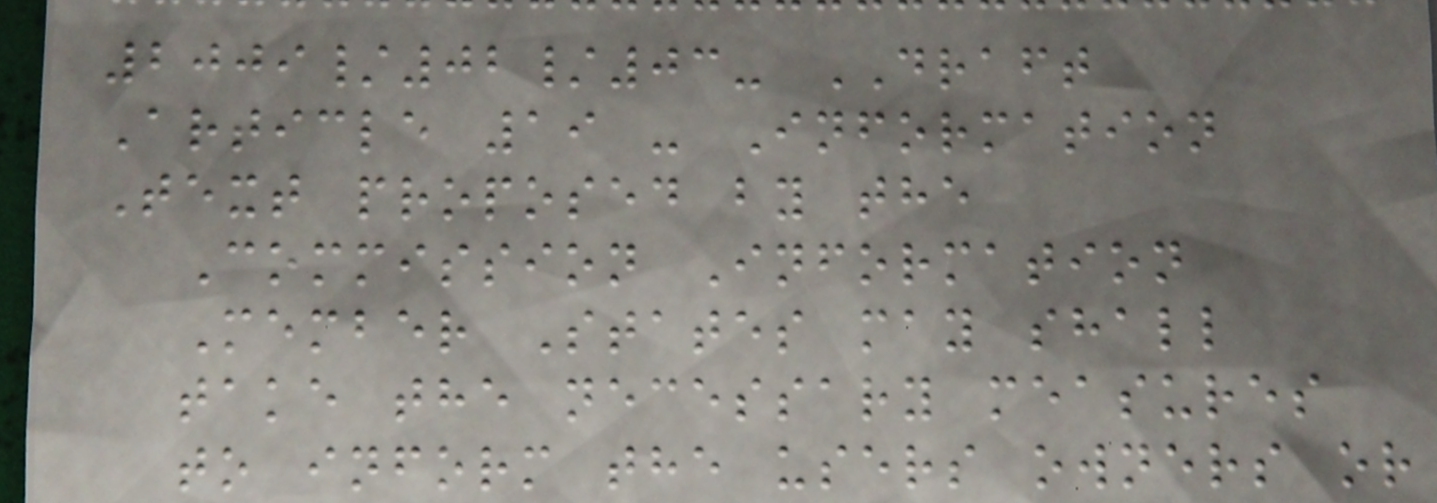2009/02/03- DRAFT
Article 19 - Information
Text proposed by the
Commission Information
Member States may shall
take the necessary measures
to inform the users owners or
